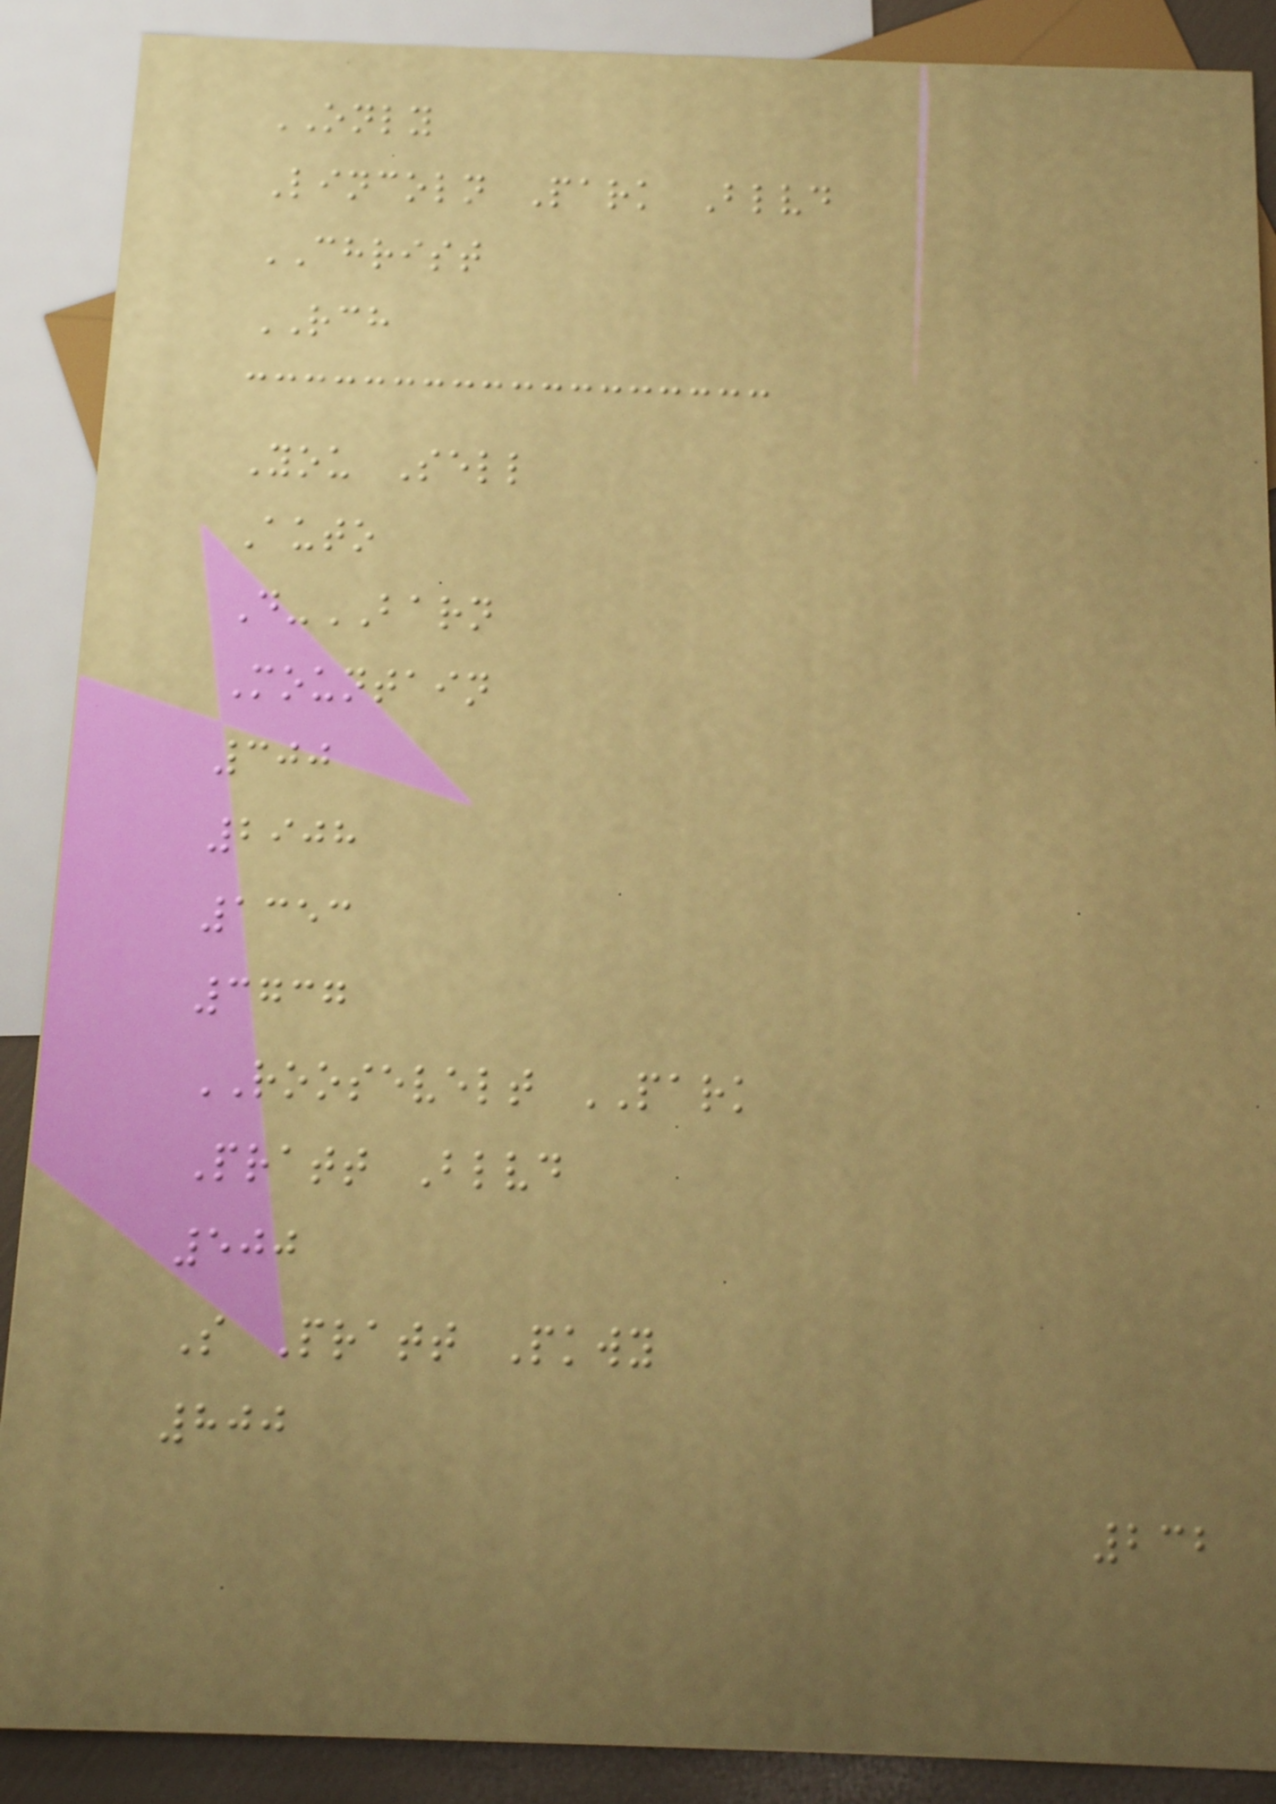ONLY
Lincoln Park Blvd
CHRIST
RCH
You Sell
Auto
D-BARN
Mountain
300
2908
1353
3737
ROOSEVELT PARK
Pratt Blvd
500
S Pratt Pkwy
800
232
